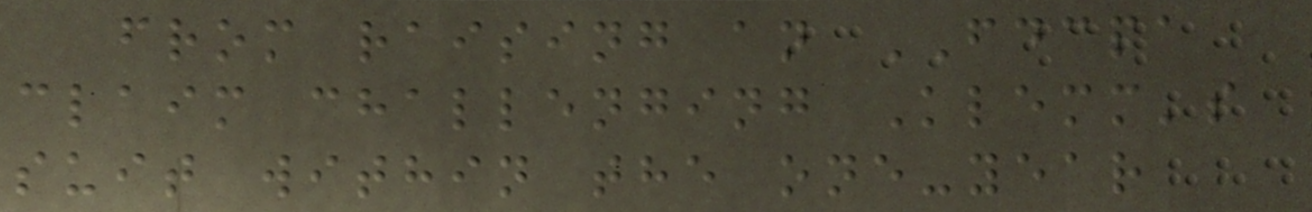from raising an FDCPA
claim challenging Klemm's
suit within the one-year
